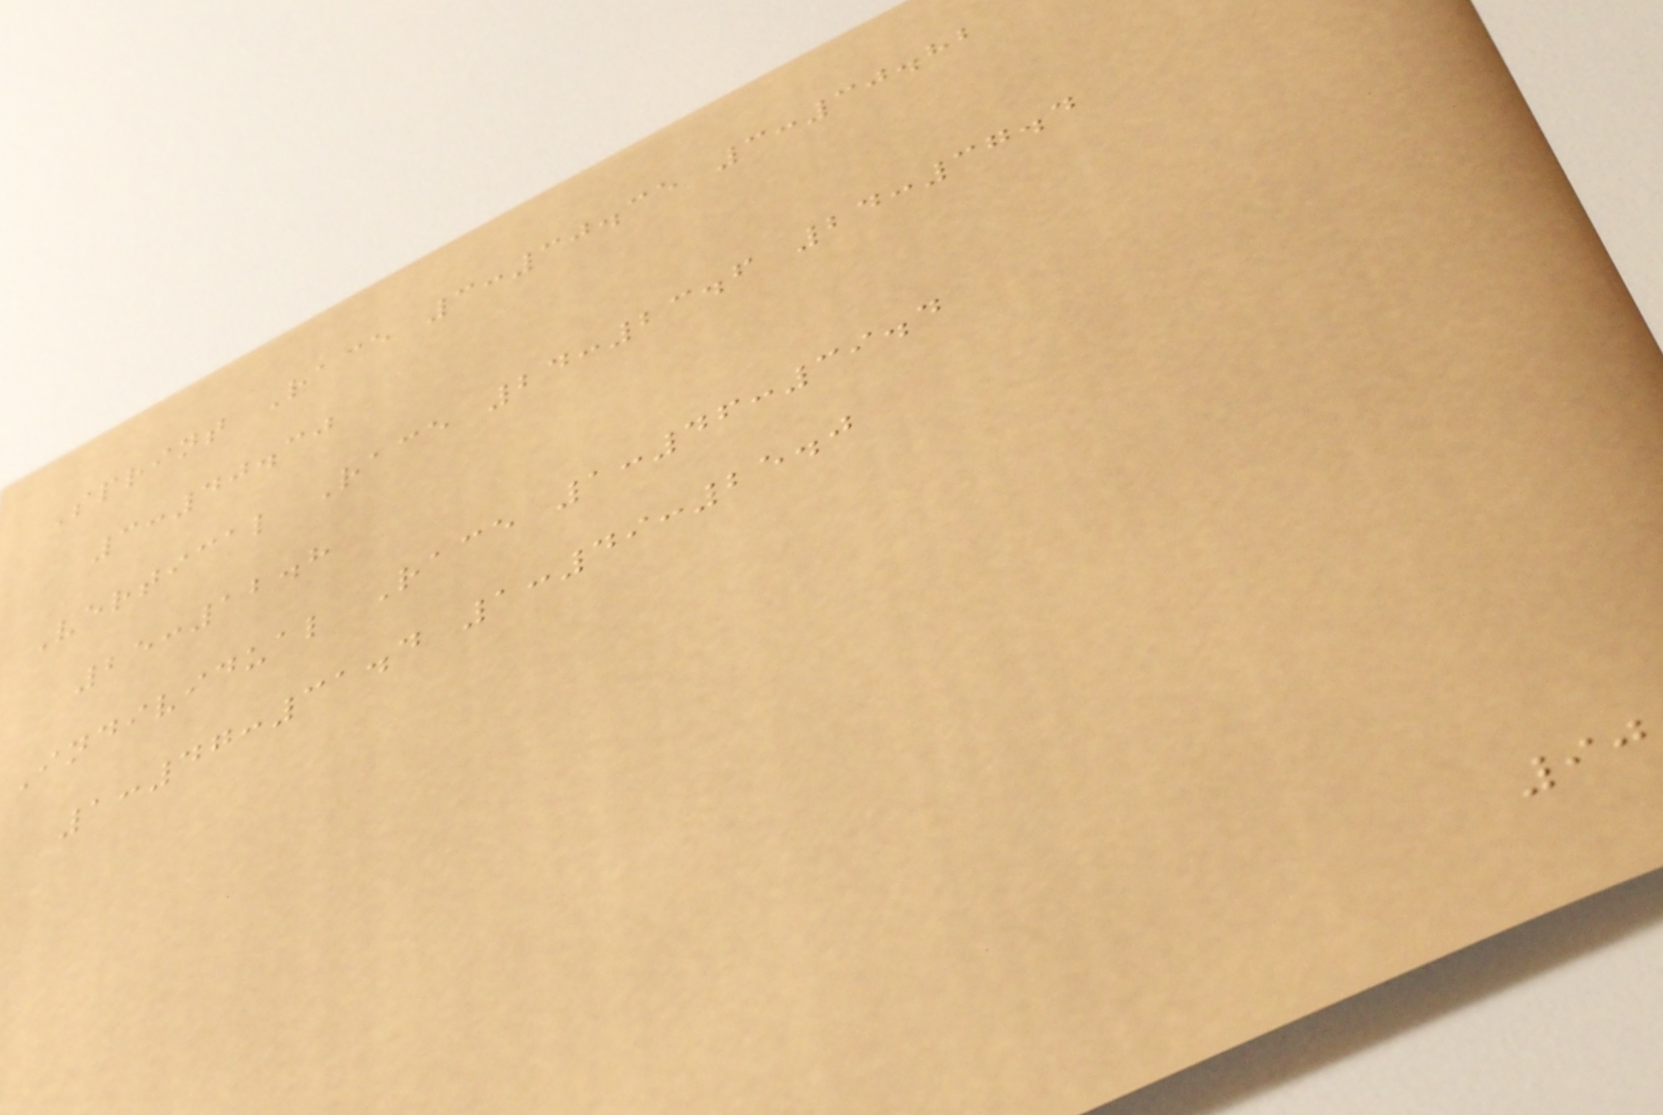Sprint Race 3:30.35 3:30.82
3:40.30
Vertical Race 24:23.6 24:37.4
25:12.8
Individual Race 1:46:39.4
1:47:31.4 1:49:25.0
90
